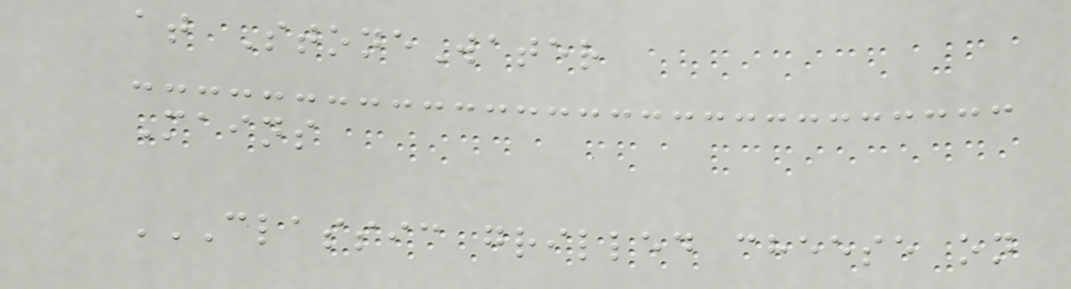at StoneWater
Mains
CLASSIC GRILLED CHEESE ON
